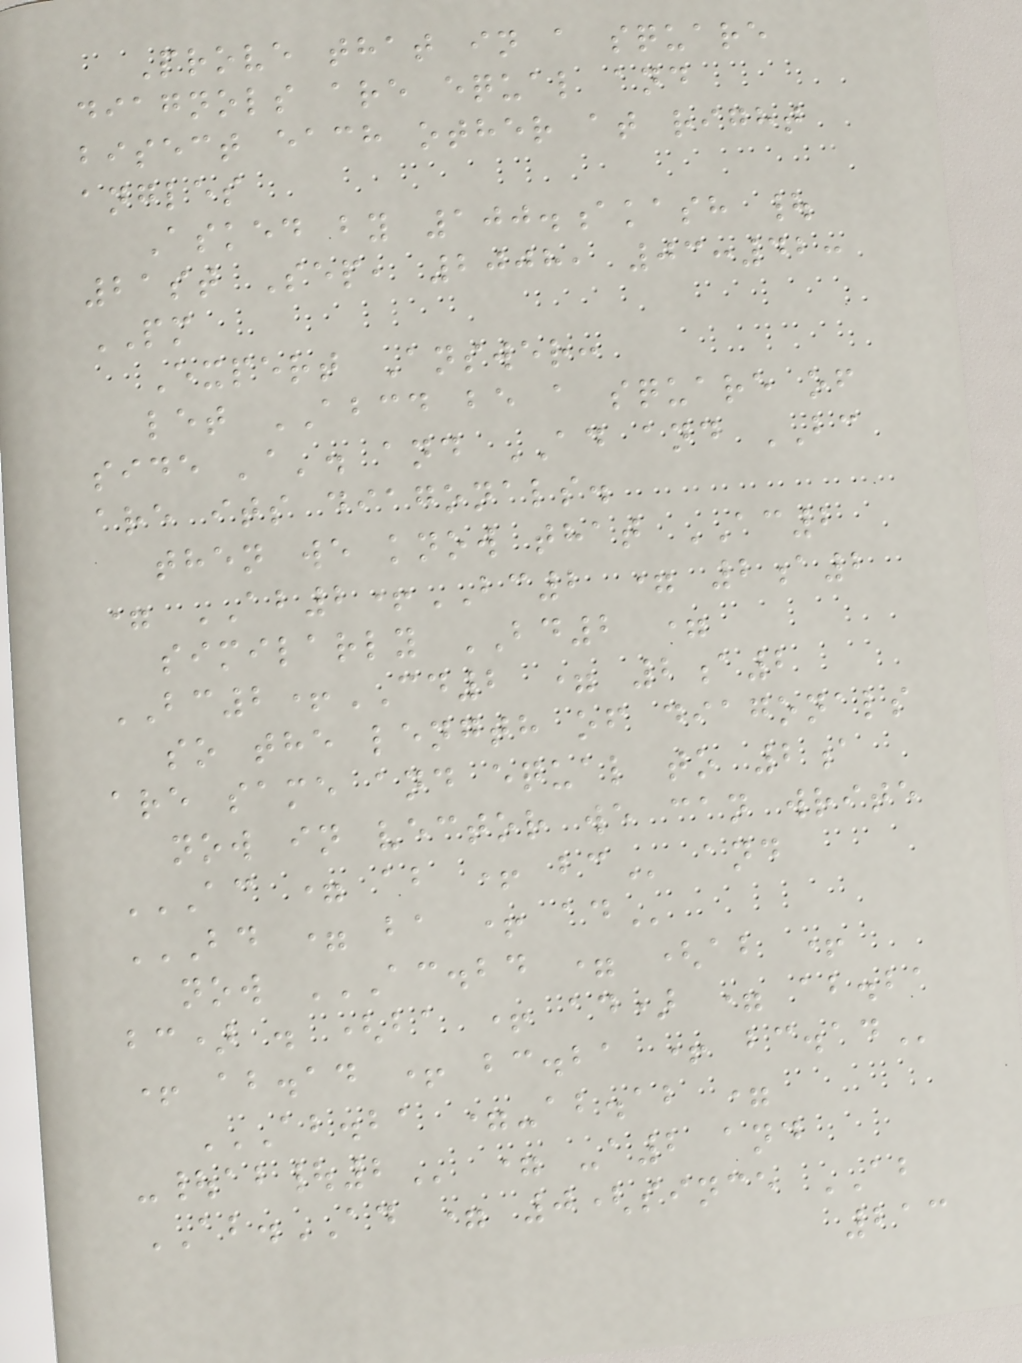Prove that in a square
diagnols are equal and
bisect each other at right
angles
Asked by 100.akash |
21st Sep, 2008, 03:42:
PM
Expert Answer:
let ABCD be a square of
side 'a'. and AD and BC
are its diagonals.
then we know that AC2
= AB2+BC2 = 2a2
similarly BD2 =
BC2+CD2 = 2a2
so the length of diagonals
are same and equal to 2a
now in vector we can write
AC = AB + BC and
BD = BA + AD
now AC.BD = (AB +
BC) . (BA + AD) = AB.BA
+ AB.AD + BC.BA + BC.AD
AB.BA =-AB.AB =
-|AB|2 = -a2 and
AB.AD = 0(since AB
213
